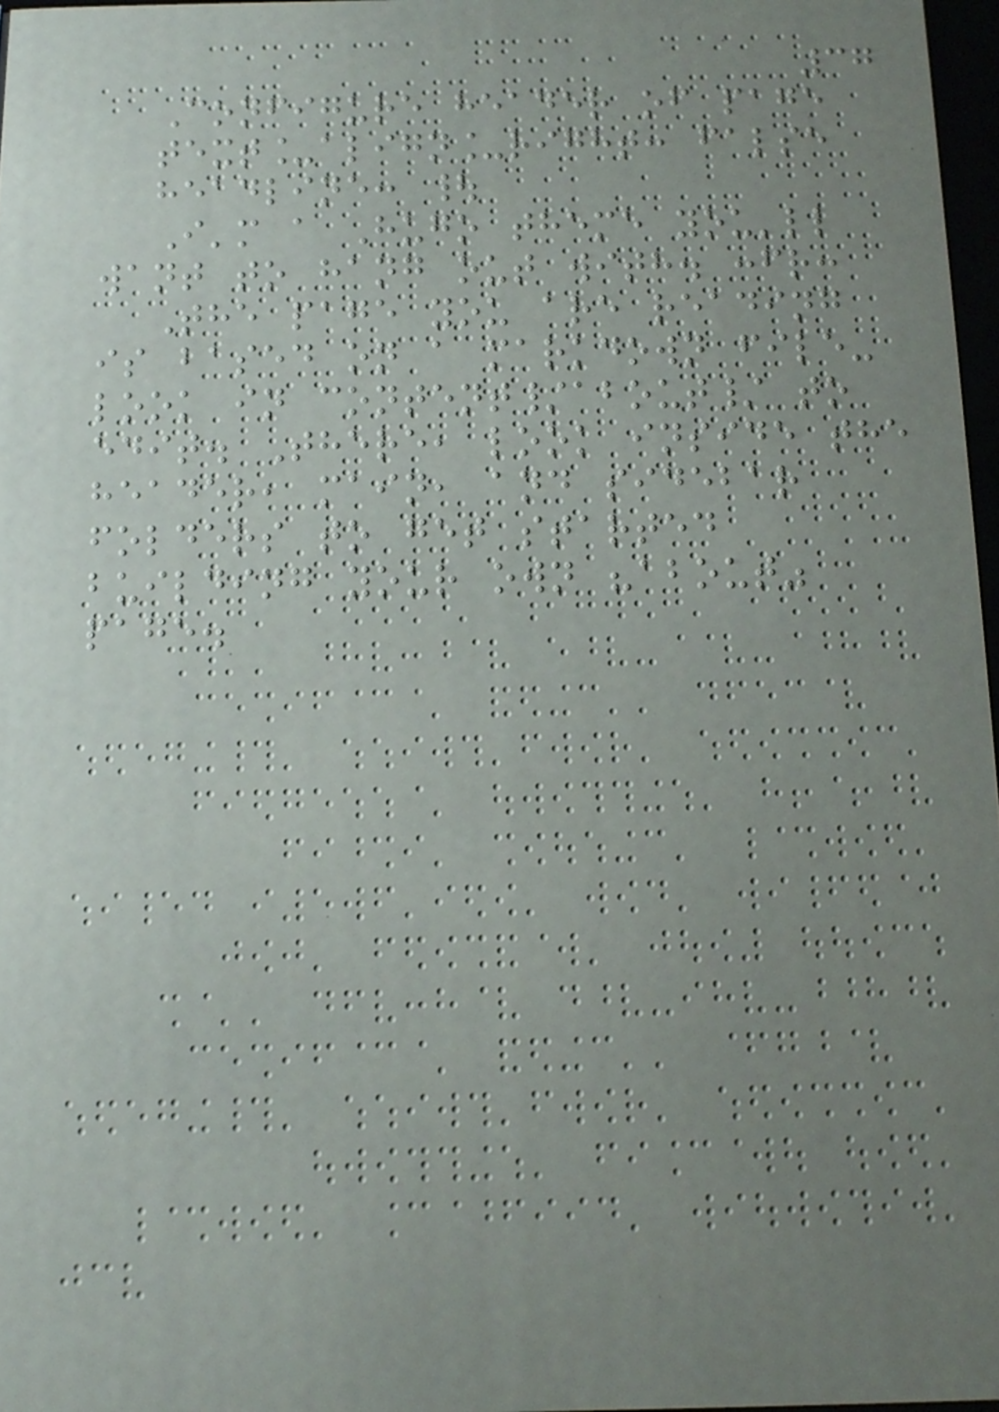37
Configure header of page
text_align_right: false
headline: |
I'm a Hugo theme you'll
want to hang out with. :fr:
The page you are reading
is based on a markdown file-
look in content/about/ to
edit. There, look inside the
header, main, and sidebar
folders to get started
building your own "about"
page.
